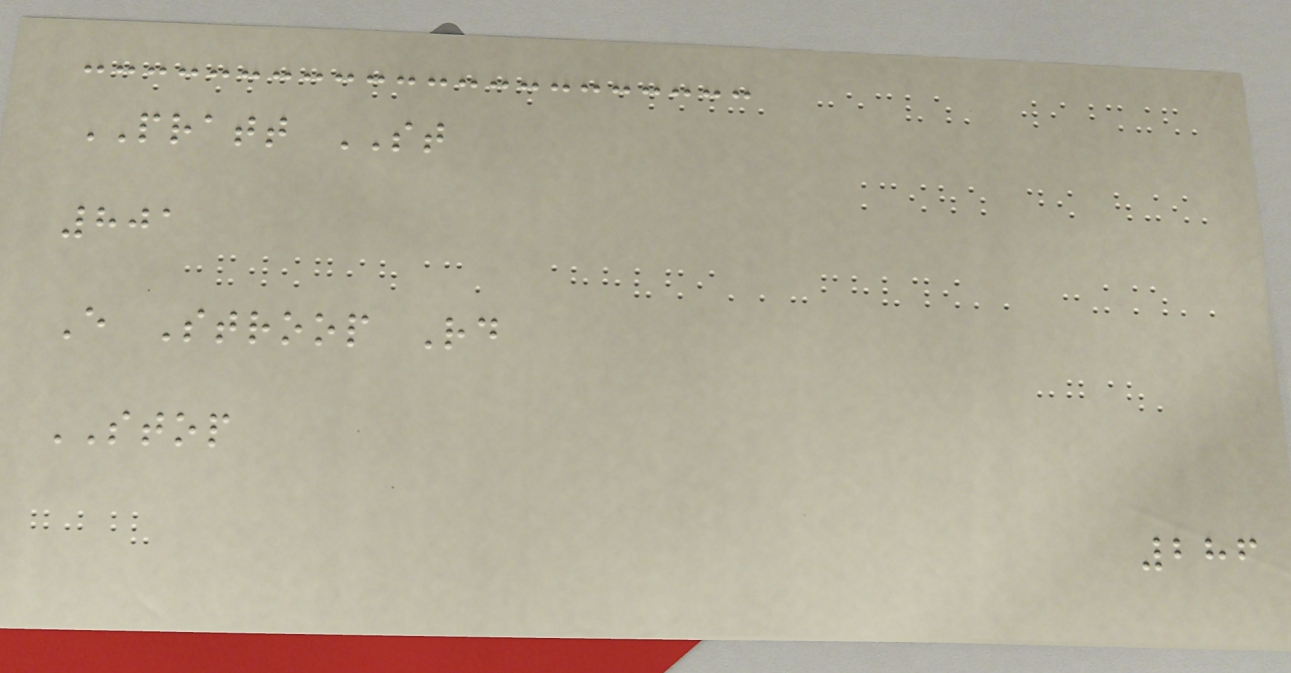PRATT ST
801
E Stroop Rd
STOP
286
